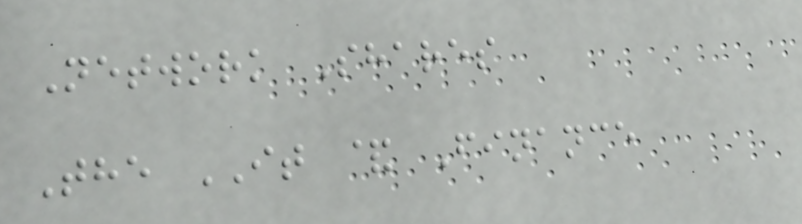Network Shares
The IT & Finance
